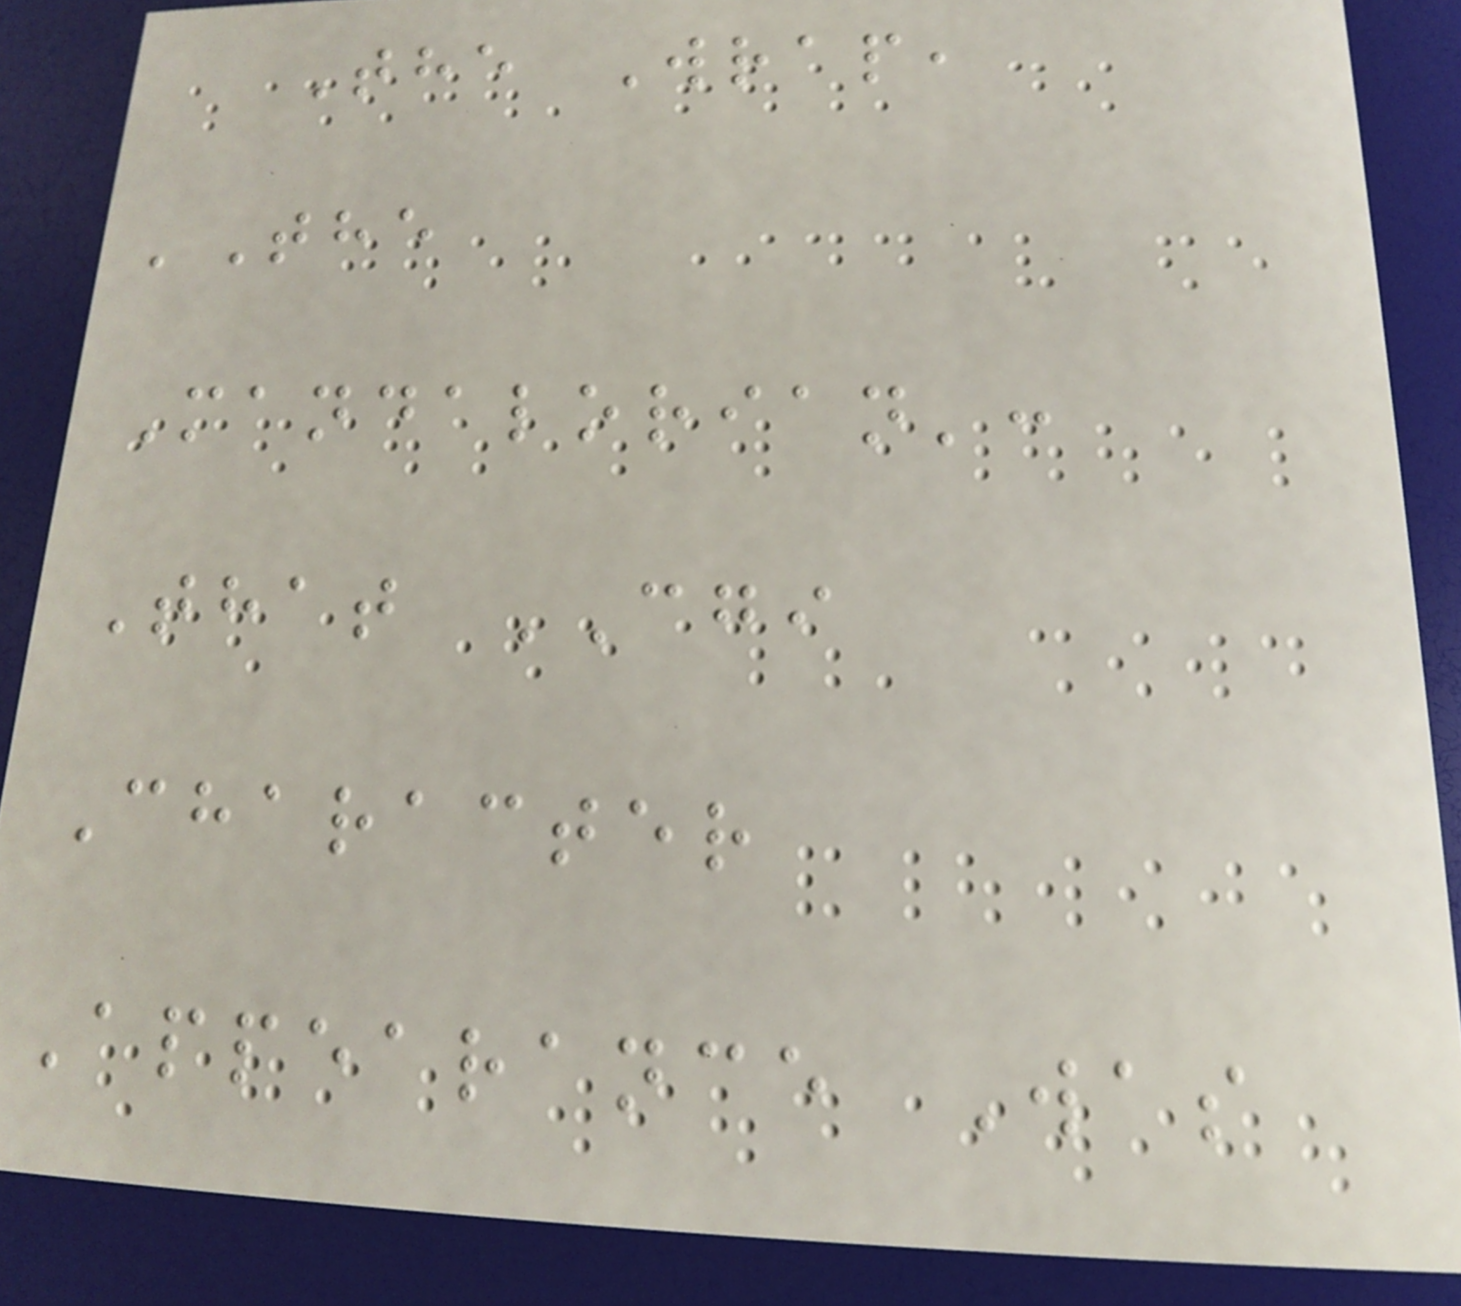The Wrap,
'The
Mandalorian':
That CGI
Character
Appearance Was
